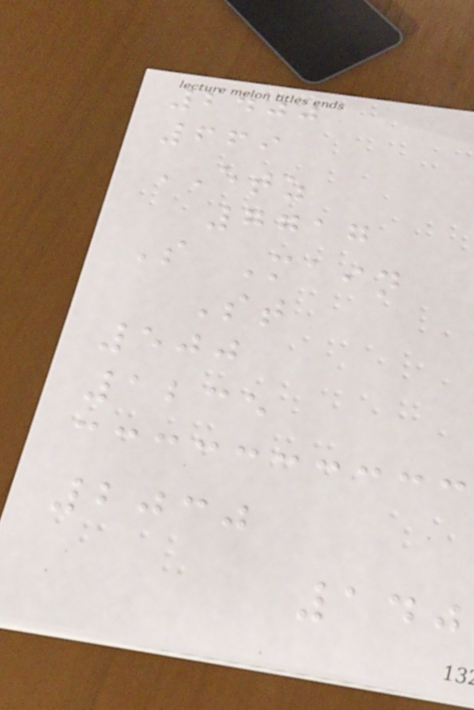2400
669
ETZ
7717
S Main
St
500
1235
2030
140
